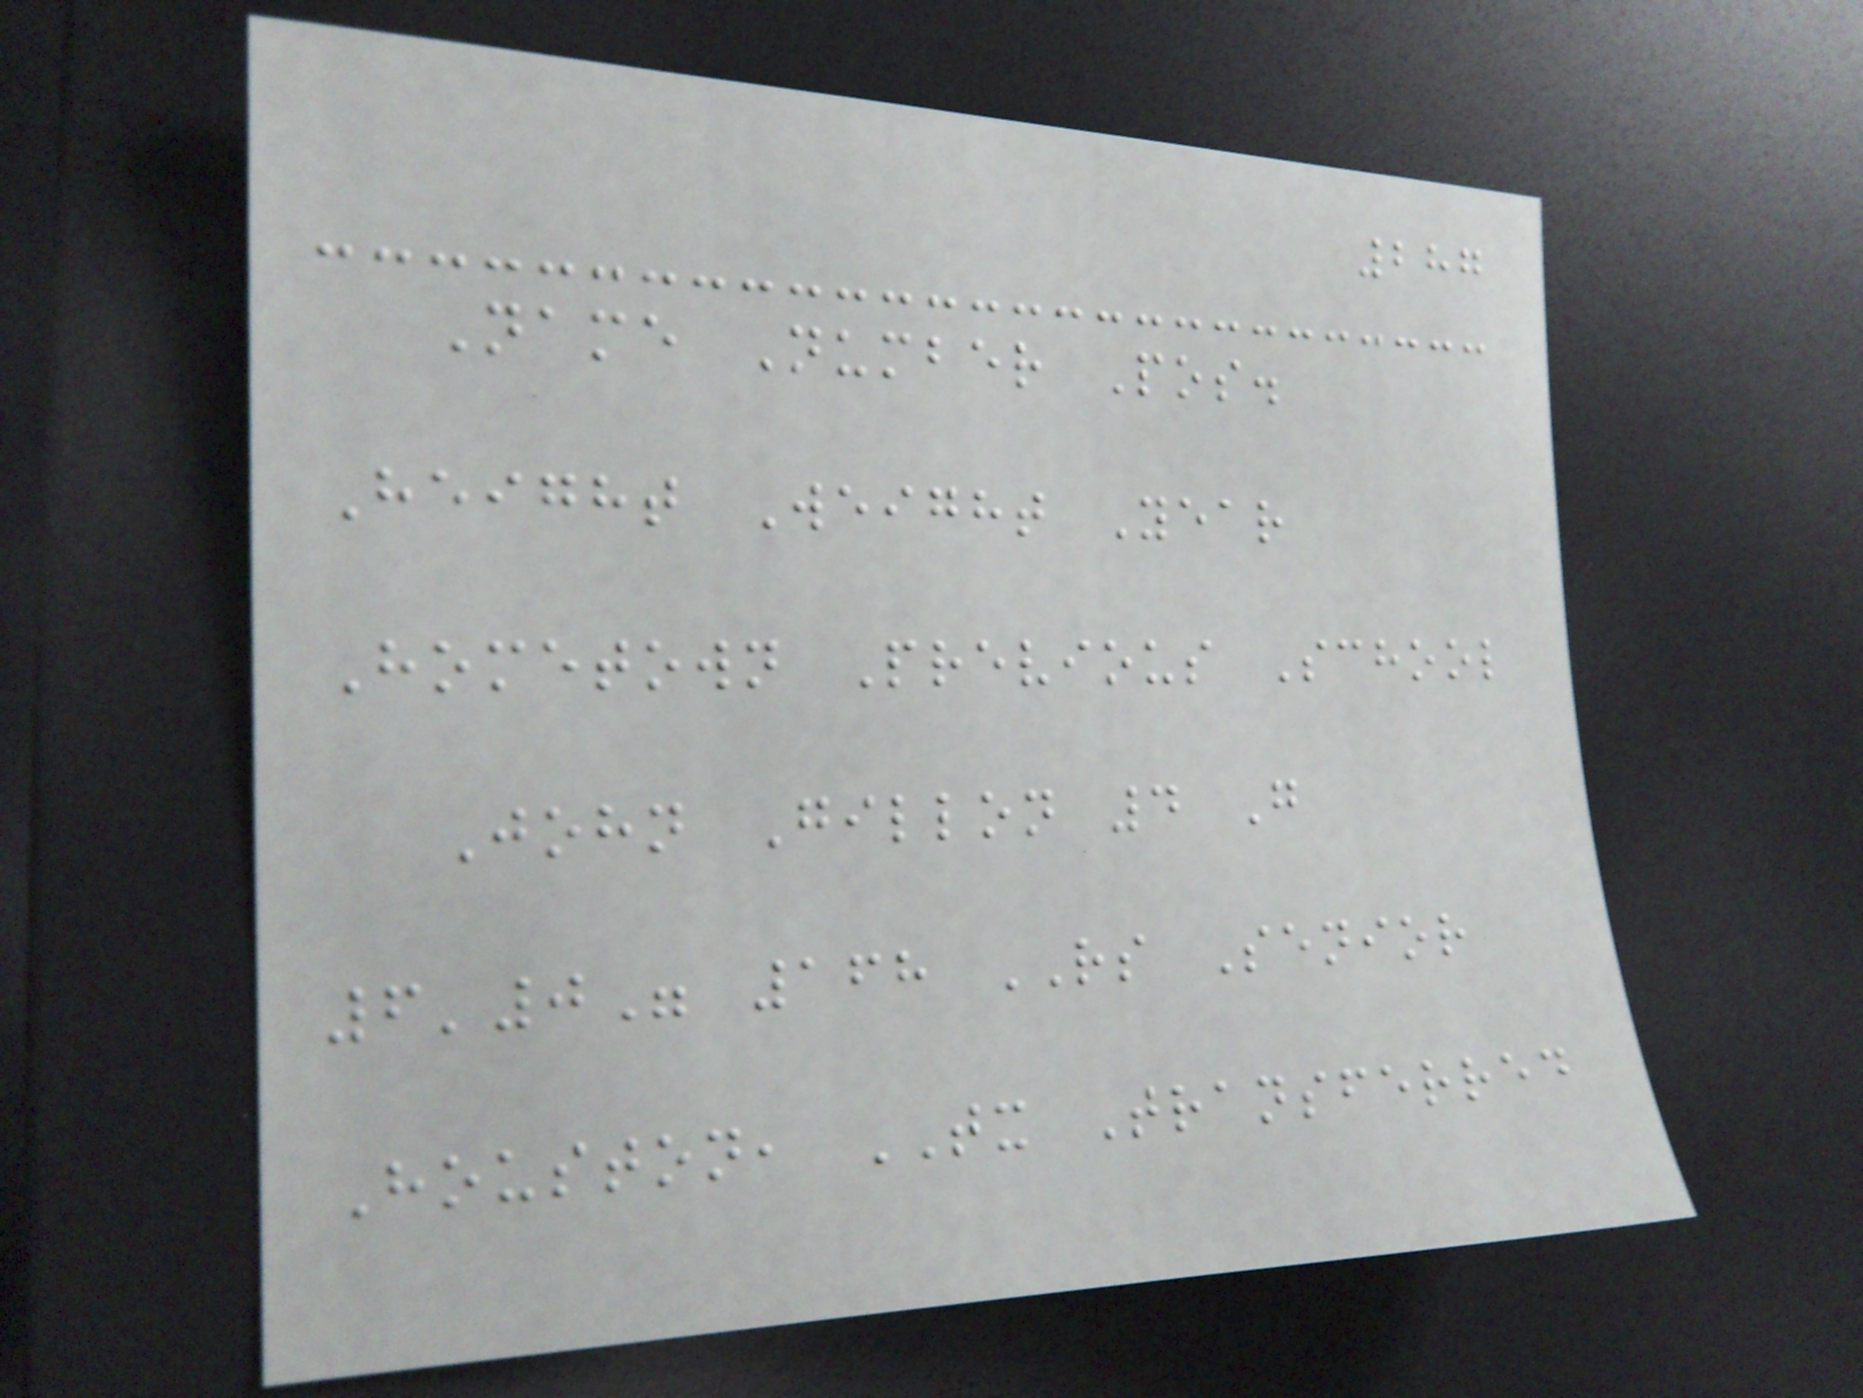287
Name Number Pos.
Height Weight Year
Hometown Previous School
John Gillon 4 G
6'0" 168 RS Senior
Houston, TX Transferred
